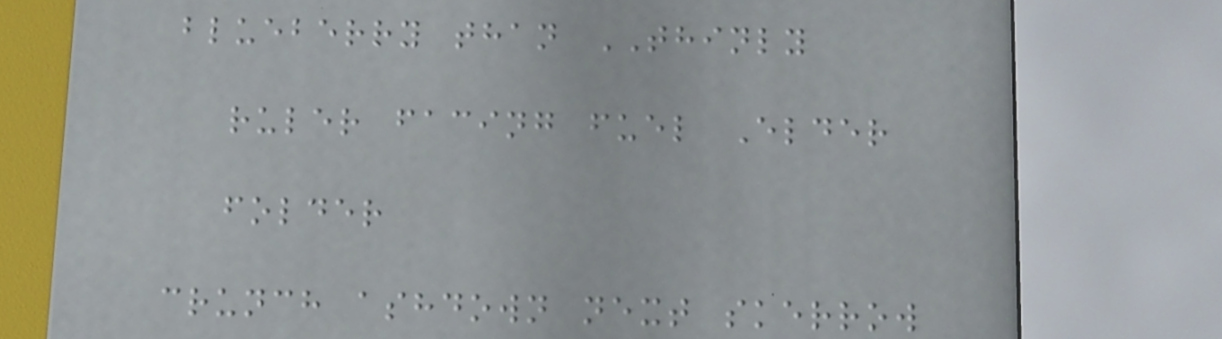blueberry than THINLY
ruler facing fuel Elder
folder
crunch ashdown next skerrow
